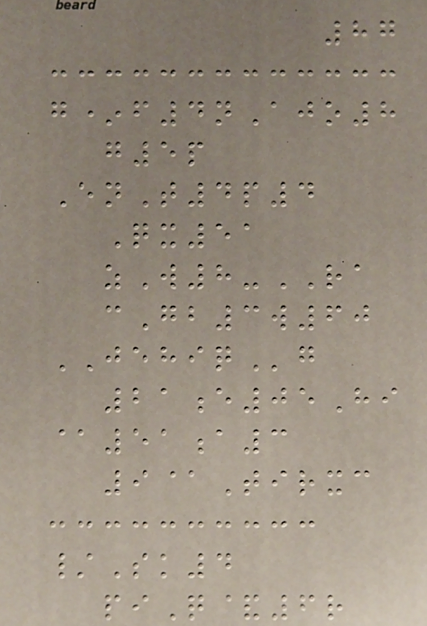87
g*f4nAjo8
g5p
EnT4p4
Qx51
zW8-RA
cGb3w60
JEHIQg
21e05Hi
@51a3
9@Tirxc
/Sk4
piQ&6r
